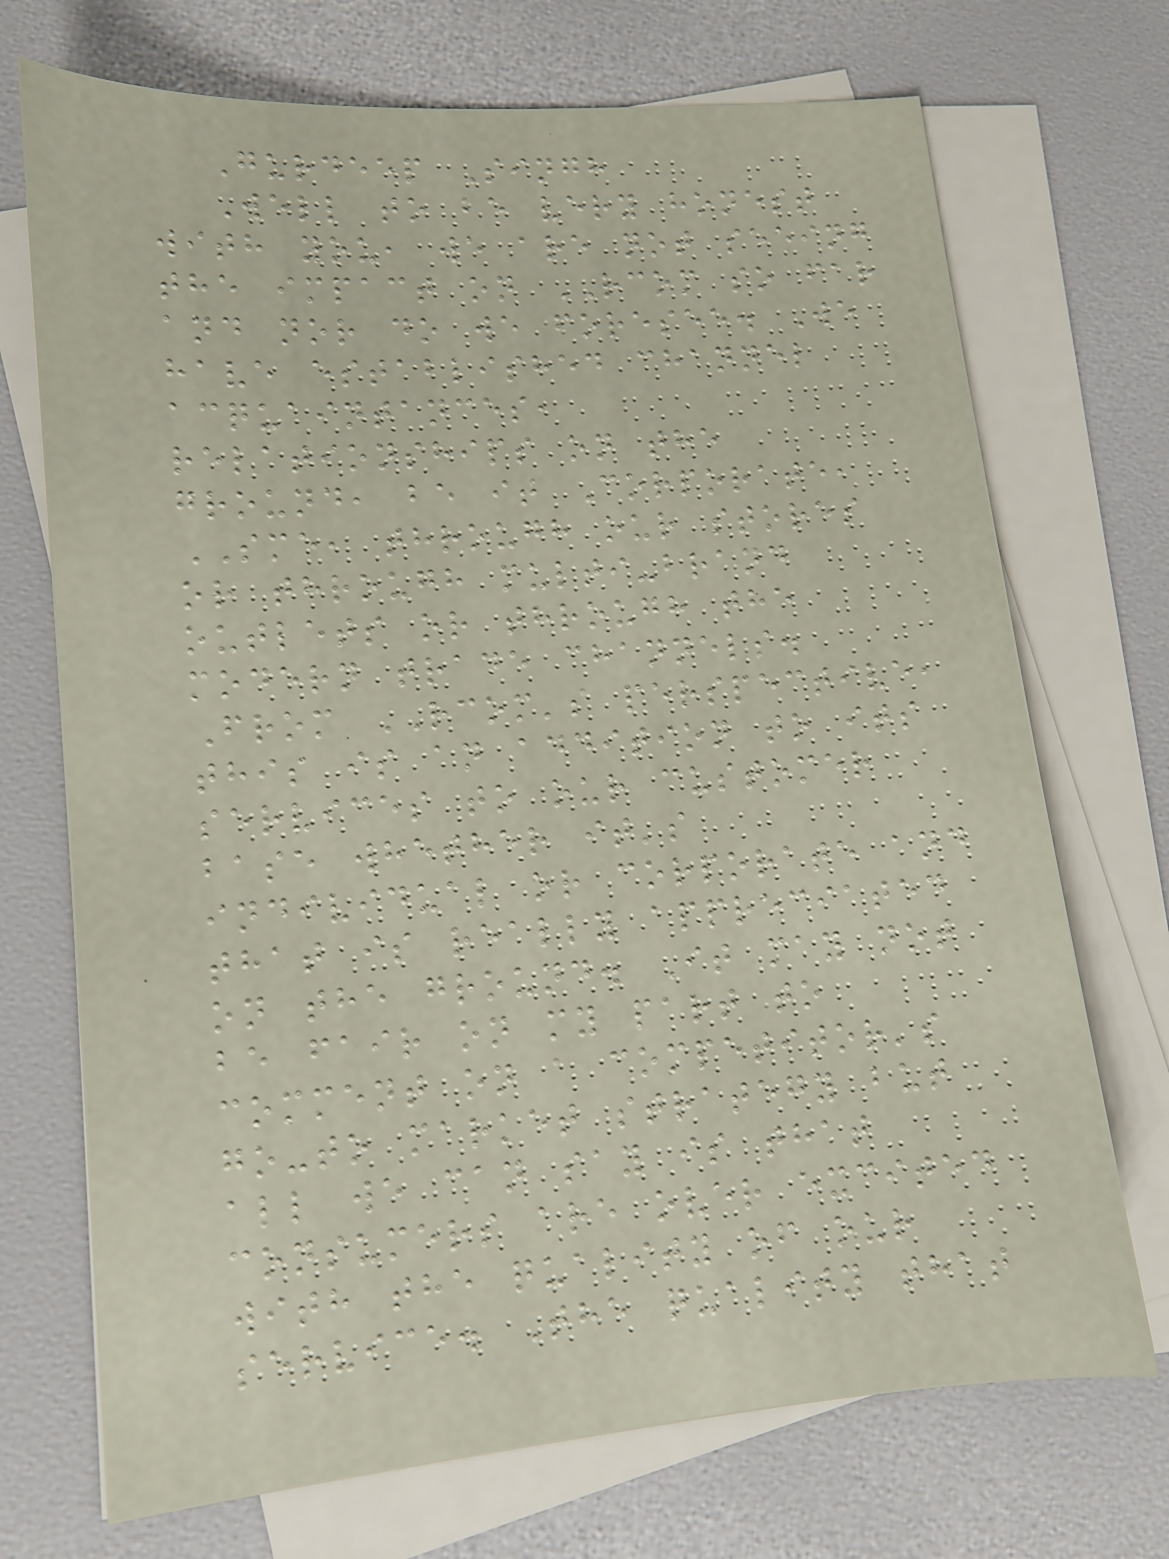Gurdeep Singh
Well to be very honest
with you, we are not seeing
the impact on RCOM so far
and nor do we foresee. We
have established channel
acquaintances,
relationships on the
ground, be it Corporate,
SME, through our stores
or through multi-brand
outlets or through the
modern trade channels.
From RCOM's perspective,
this is an addition to its
services to our customer
base whether it's
individual or corporate and
that is really appreciated
on the ground. It may not
be fair on my part to
comment on a competitor's
go-to market strategy but
all we can say is that
consumers are over excited
with the quality of our
service. The quality that
